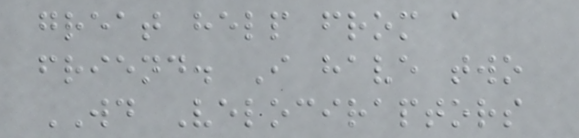great help from a
friend. I have two
WD Velociraptors
